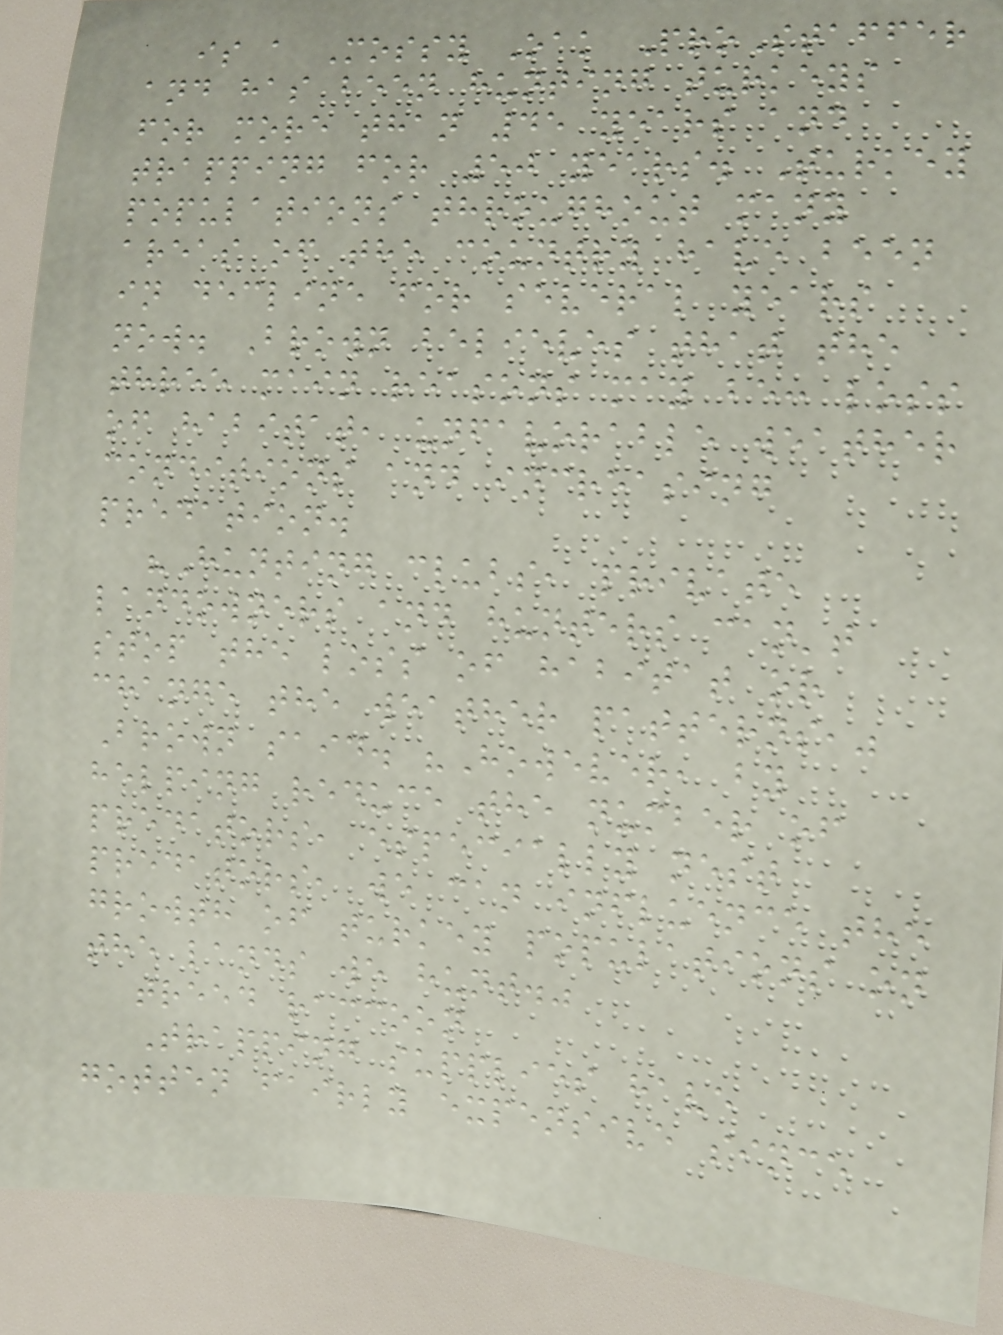is a Mossy Oak ProStaffer
and has been hunting turkeys
for more than 45 years and
trapping for 50 years. Turkey
populations throughout many
areas of the country have been
in decline for several years
now. Brown believes that the
three main reasons may be: loss
of habitat, unfavorable weather
conditions and increasing
predation.
"Hunting clubs, private
landowners and hunters can't
stop the loss of habitat or
change the weather patterns,"
Brown said. "However, by
helping reduce the number of
predators, especially nest
predators, we can influence the
growth of turkey populations on
the lands we hunt."
treed raccoon
Trapping supplies have
gotten fairly expensive since
